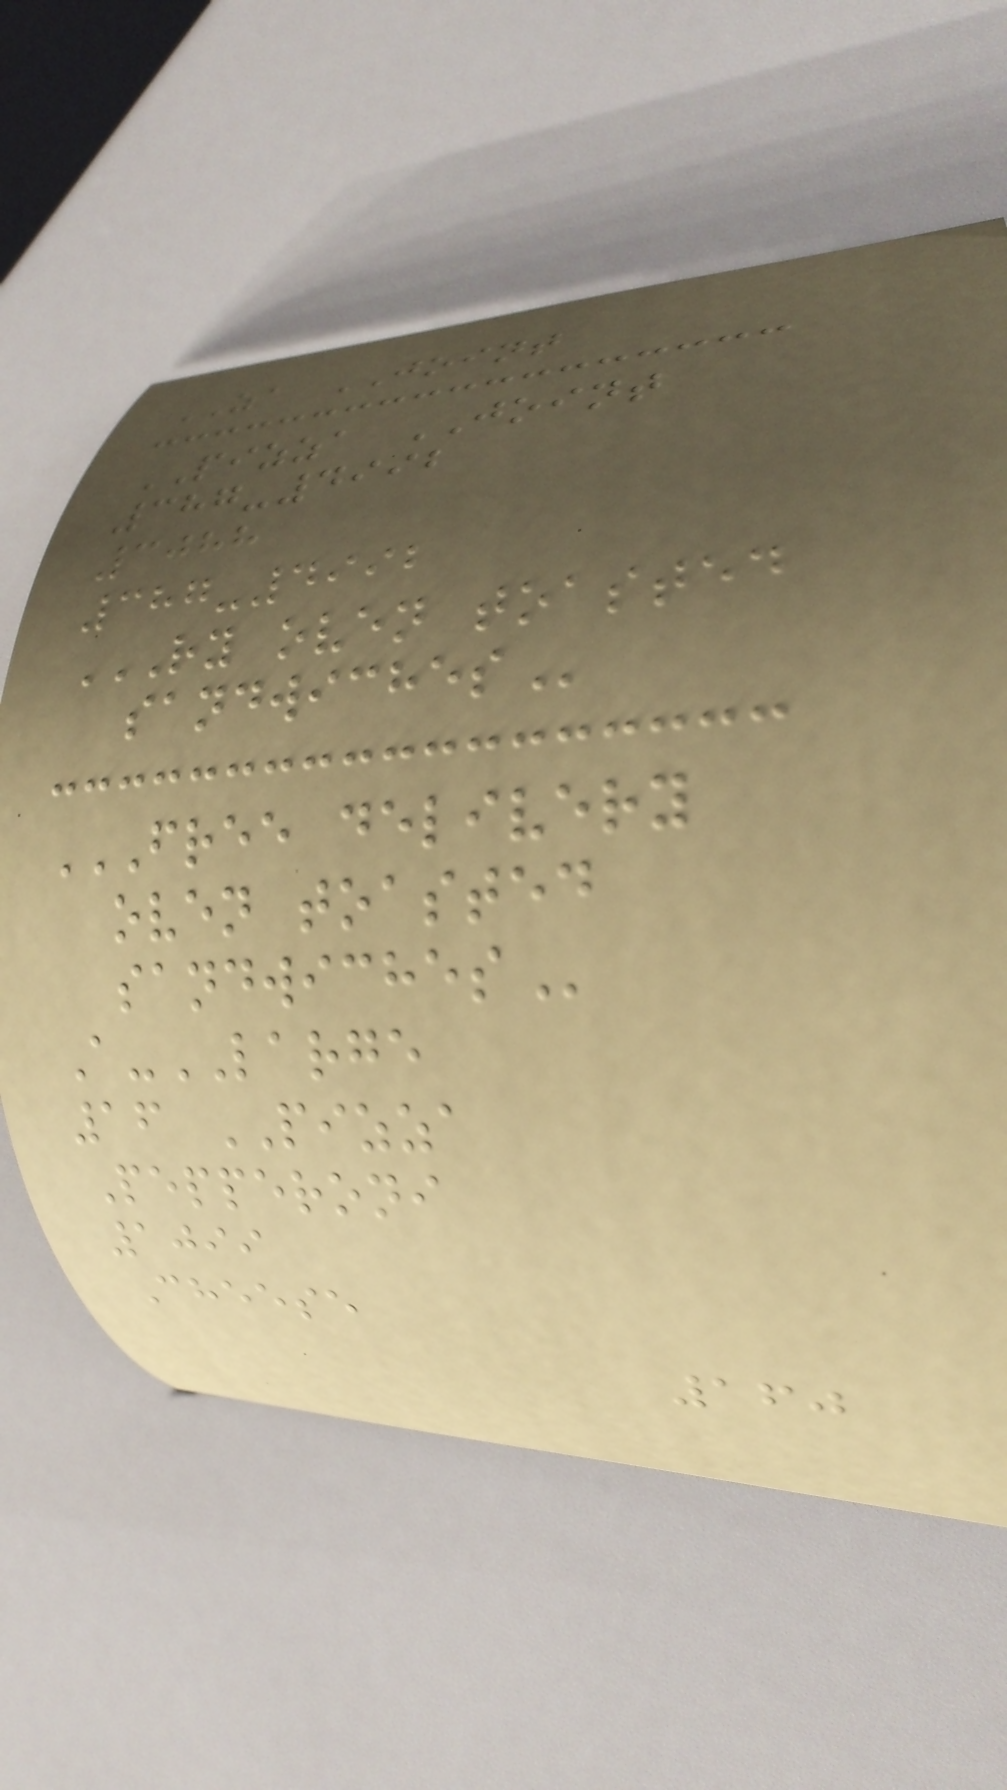ZA JOINT
PIZZA JOINT
387-4992
3088
387-4992
RY OVEN TOASTED
SANDWICHES
FREE DELIVERY
OVEN TOASTED
SANDWICHES
A-LARGE
16 PIZZA
Pepperoni
1099
Cheese
160
